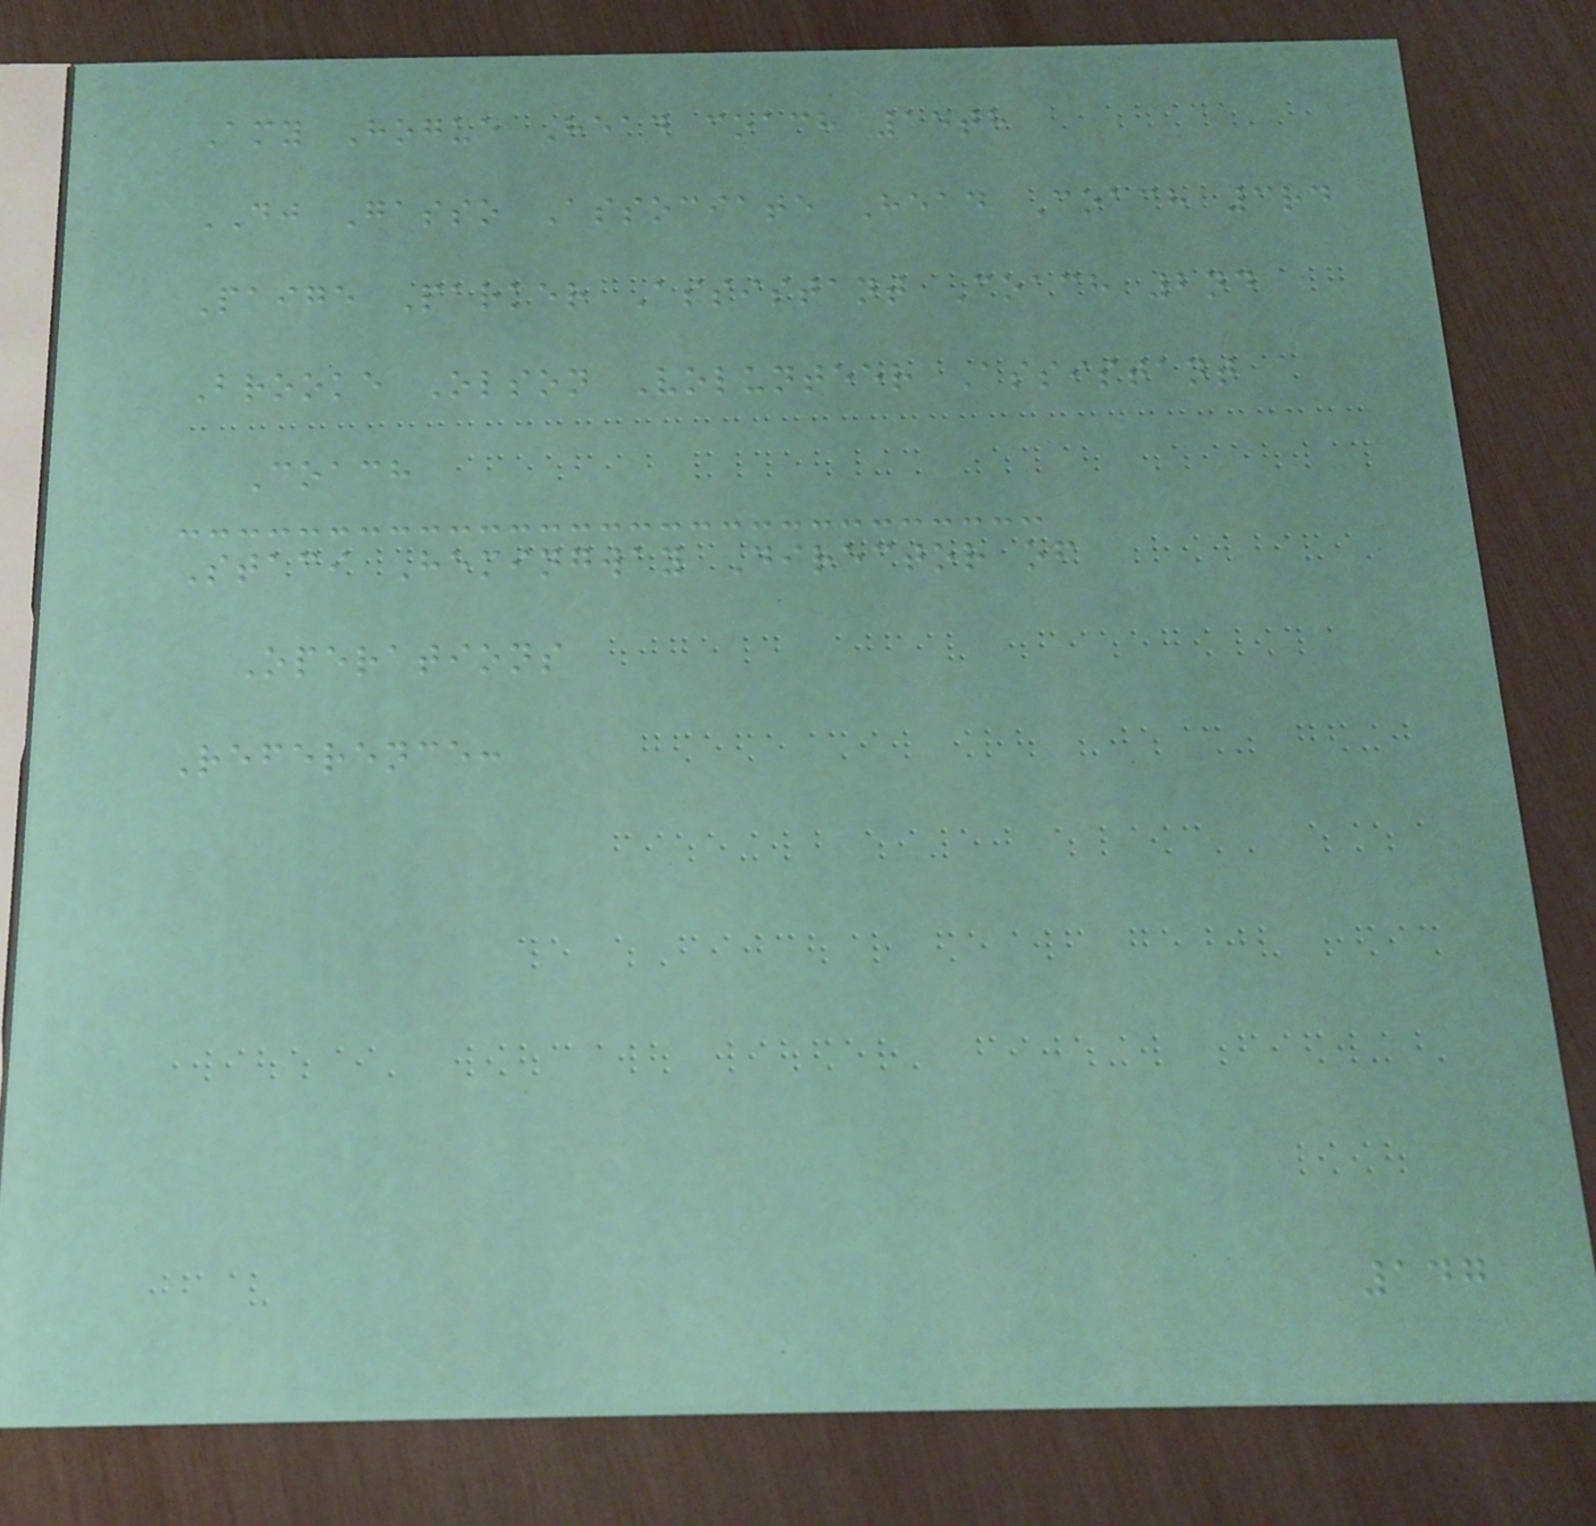Amy Hogue Head coach 15th
DJ Gasso Associate Head Coach 3rd
Paige Parker Assistant Coach 2nd
Brooke Olson Volunteer Assistant
Coach
Staci Hemingway Director of
Operations
Reference:
147
